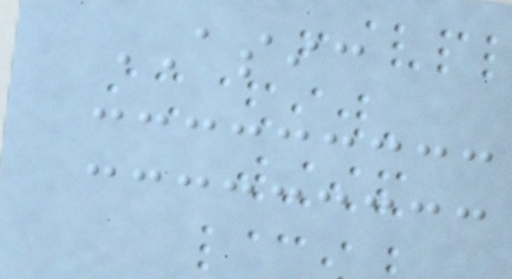ASIC
